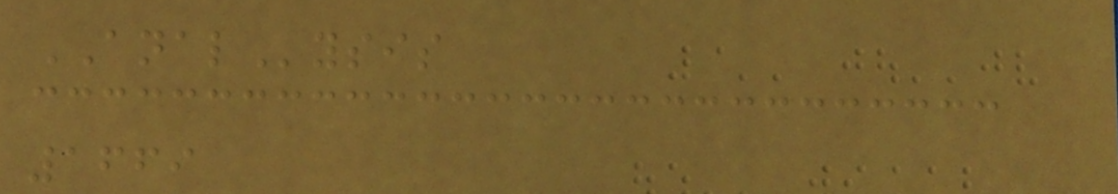ANALysis
1669
